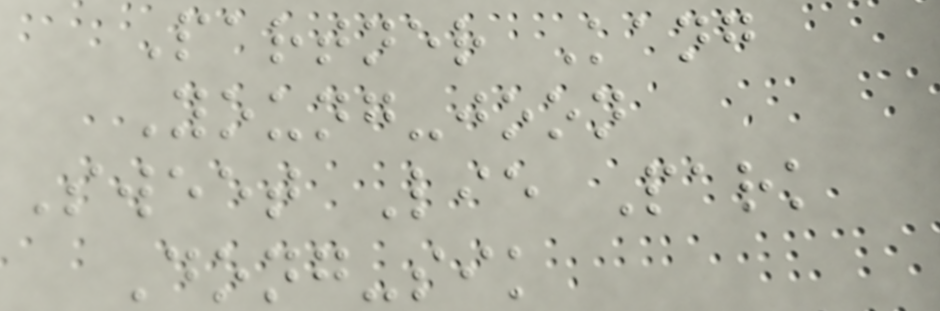Partner Kang
Young-joon
Sweet Lie Park
Dong-sik
